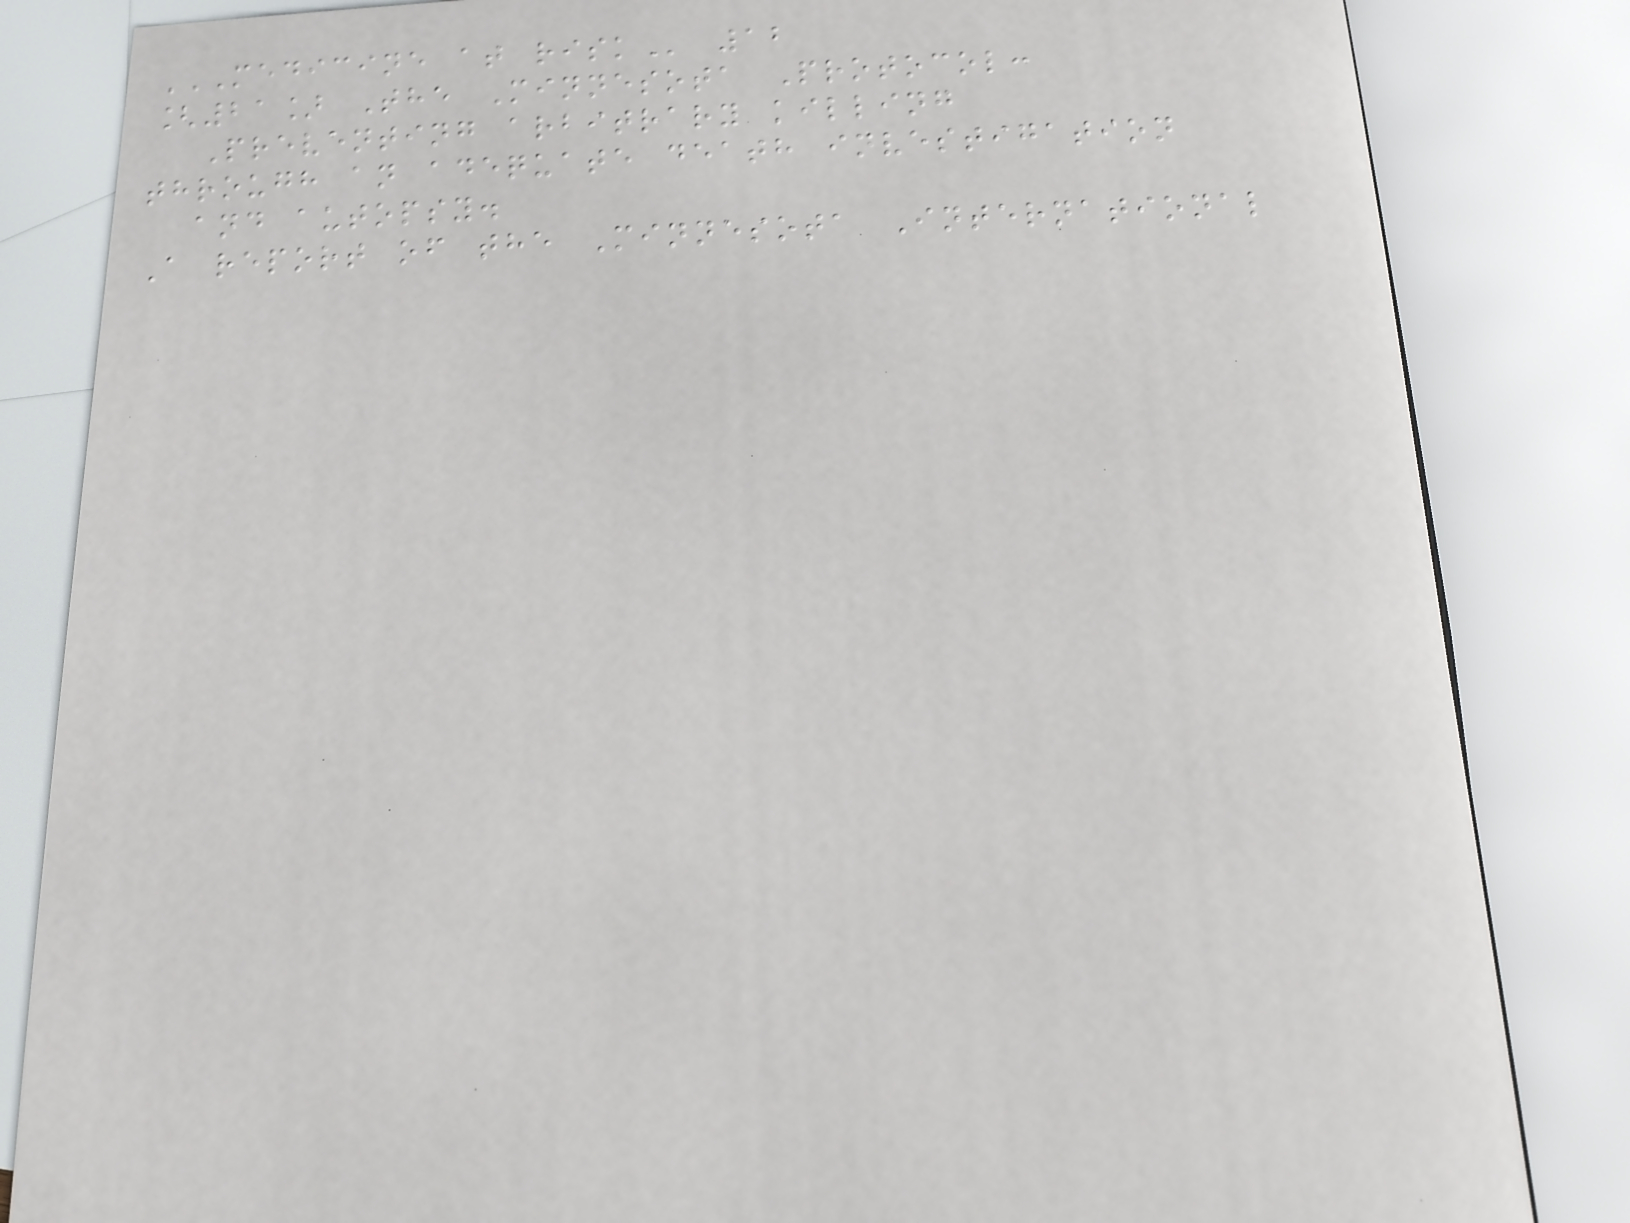MEDICINE AT RISK 12
[21] The Minnesota Protocol:
Preventing arbitrary killing
through an adequate death investigation
and autopsy.
A report of the Minnesota International
